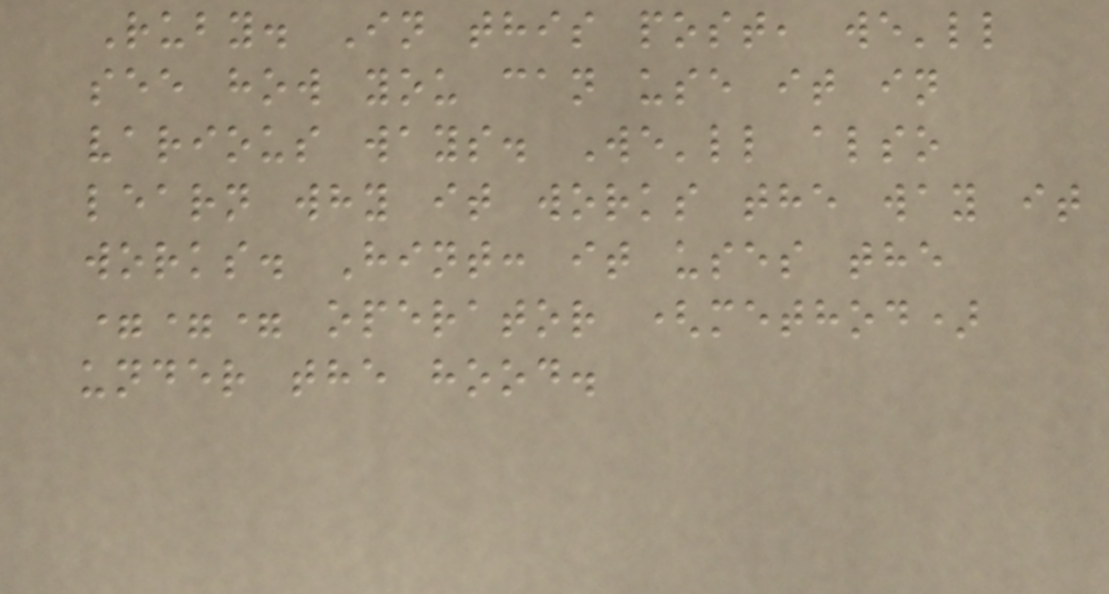Ruby. In this post, we'll
see how you can use it in
various ways. We'll also
learn why it works the way it
works. Hint: it uses the
=== operator (method)
under the hood.
